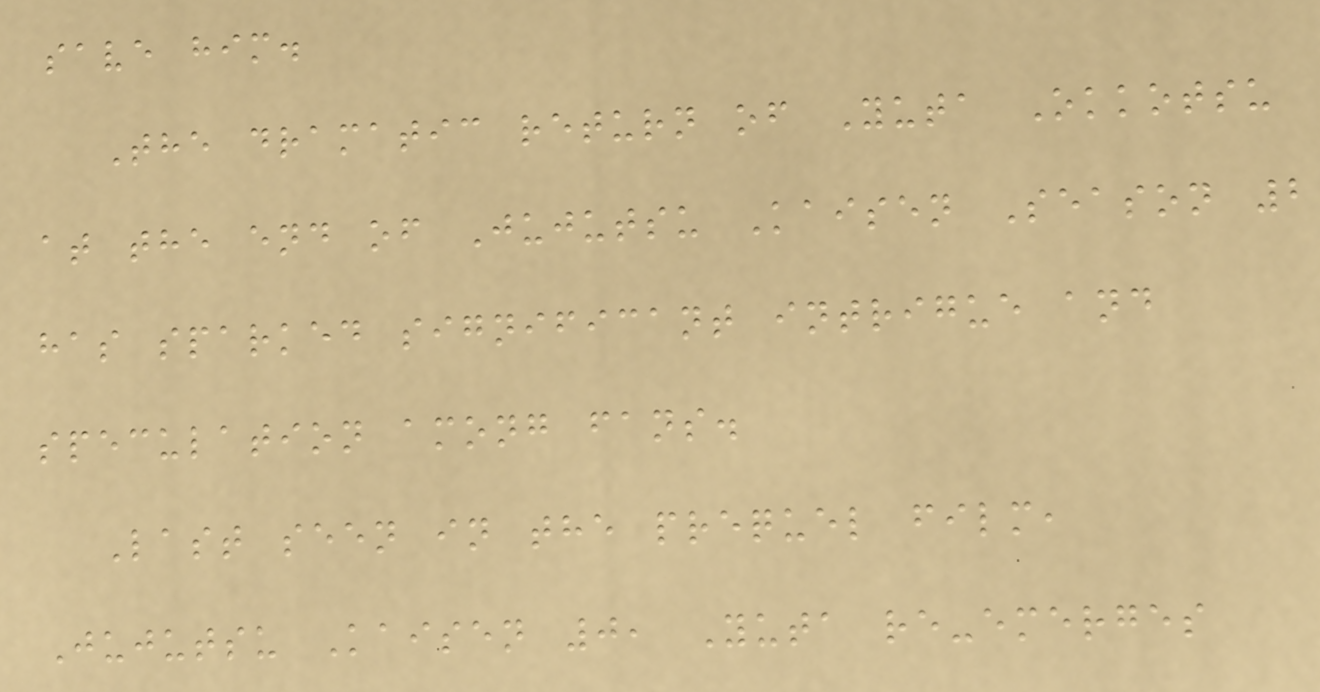save him.
The dramatic return of Yuta Okkotsu
at the end of Jujutsu Kaisen Season 2
has sparked significant intrigue and
speculation among fans.
Last seen in the prequel film,
Jujutsu Kaisen 0, Yuta re-emerges
